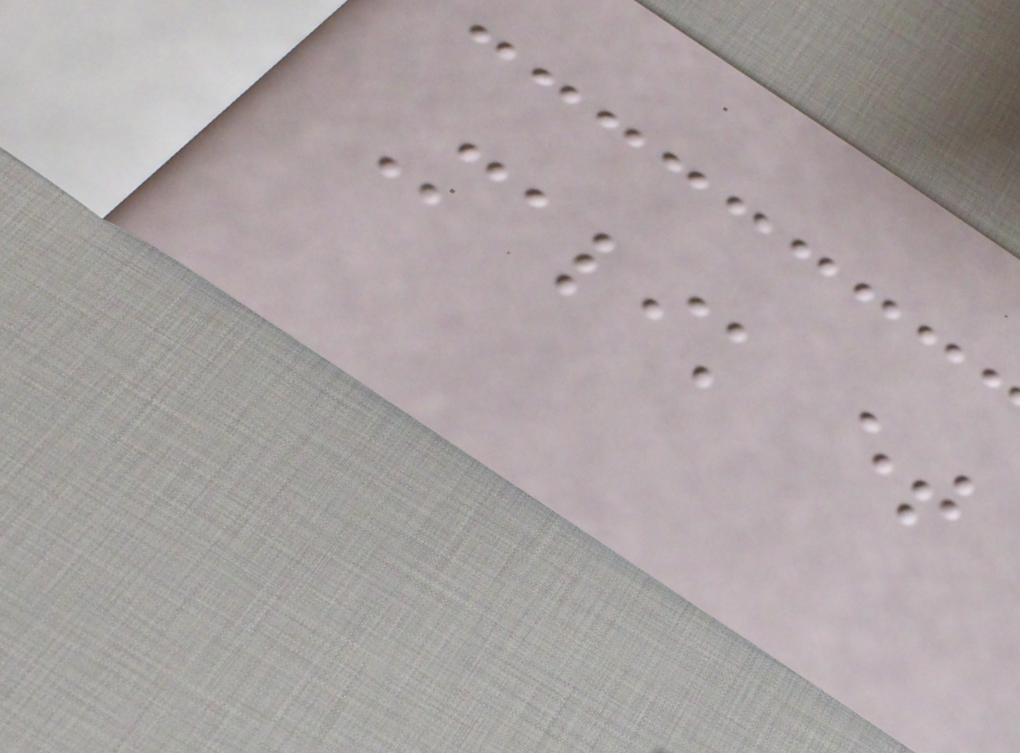Malik et
